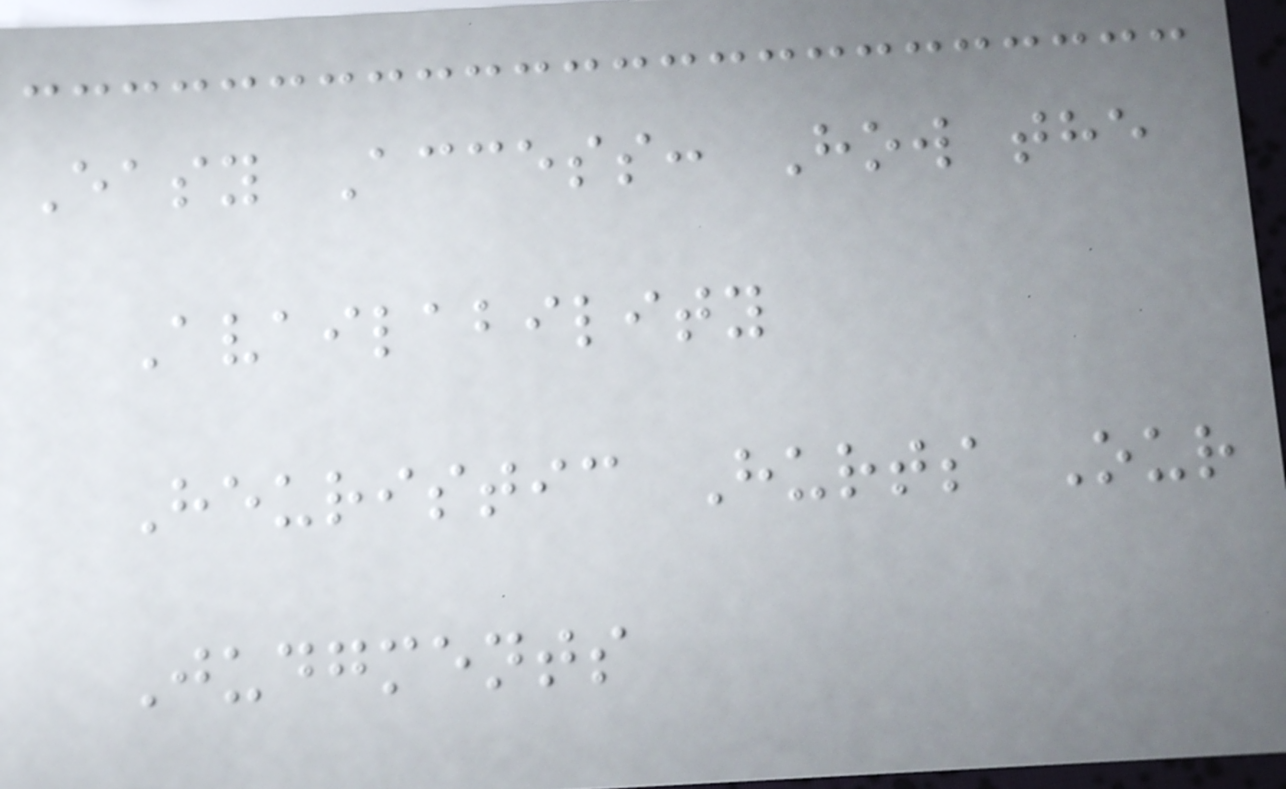Easy Access: How the
Availability
Heuristic Hurts Our
Judgments
